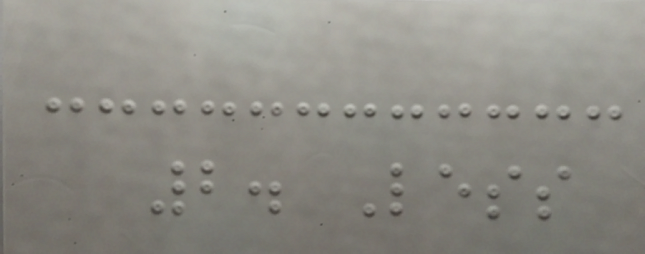2. Less
